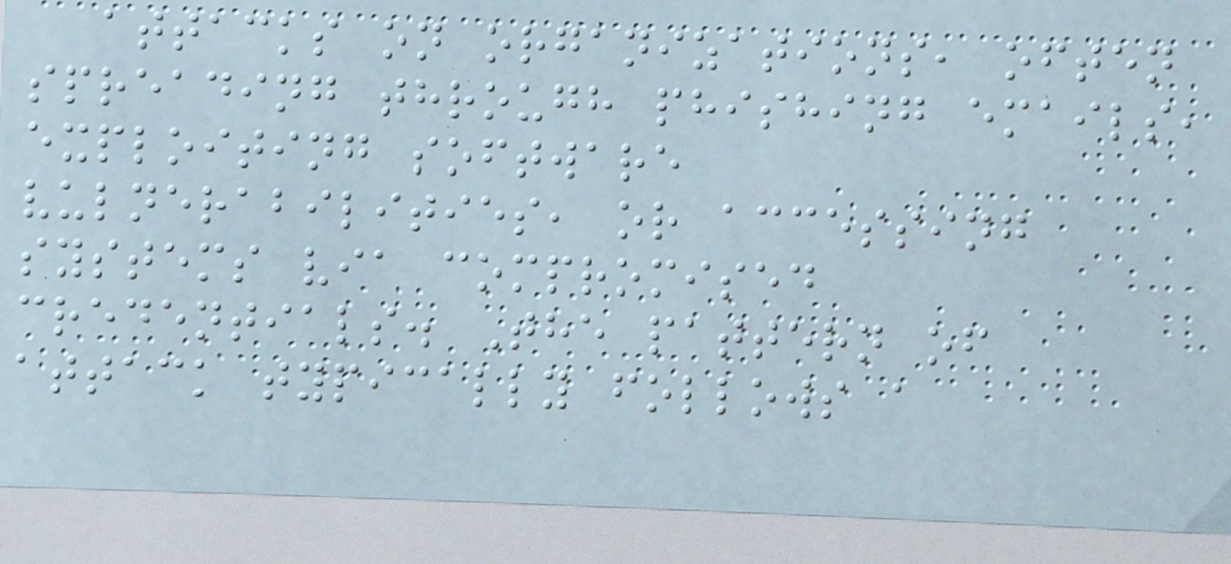attacks on organizations, often
spreading through phishing emails,
exploiting software
vulnerabilities, or accessing
systems via compromised
credentials. The pattern of
attack typically follows a
